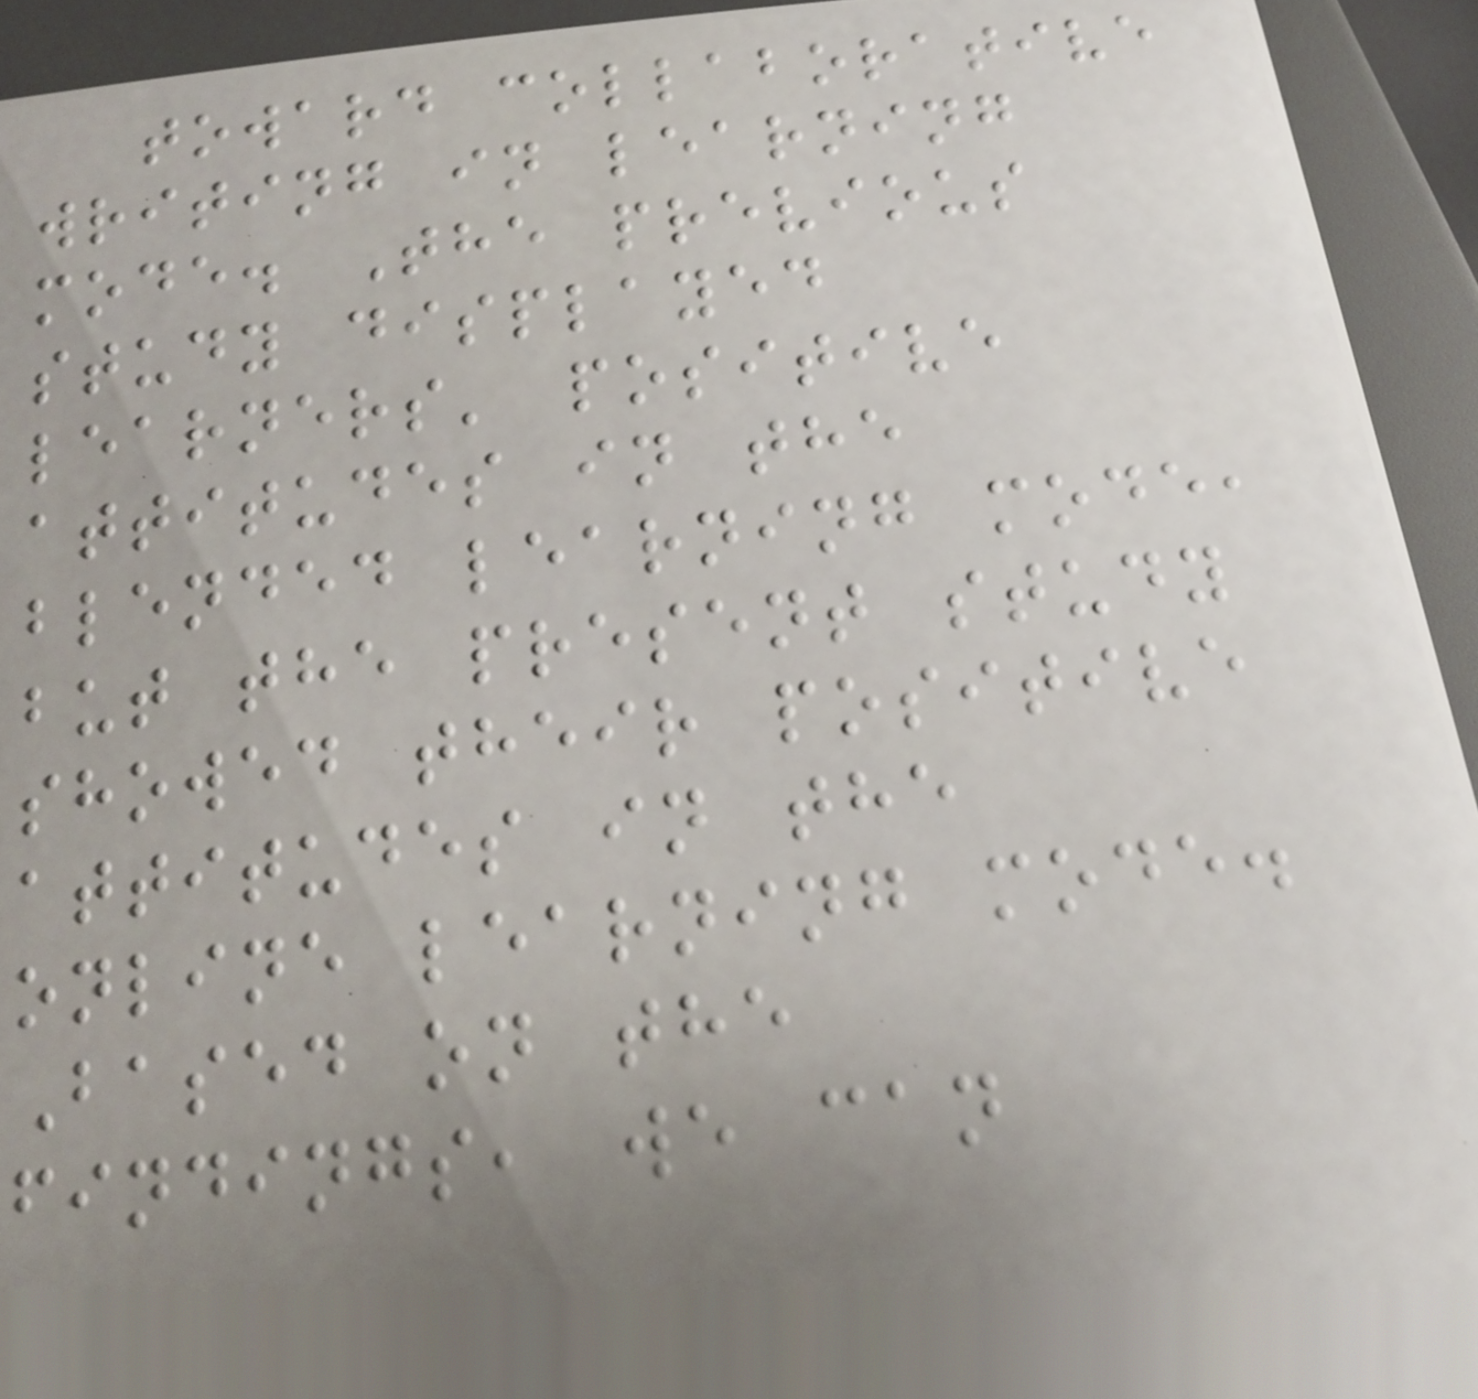toward collaborative
writing in learning
mode. The previous
study displayed
learners' positive
attitudes in the
blended learning mode,
but the present study
showed their positive
attitudes in the
online learning mode.
Based on the
findings, we can
